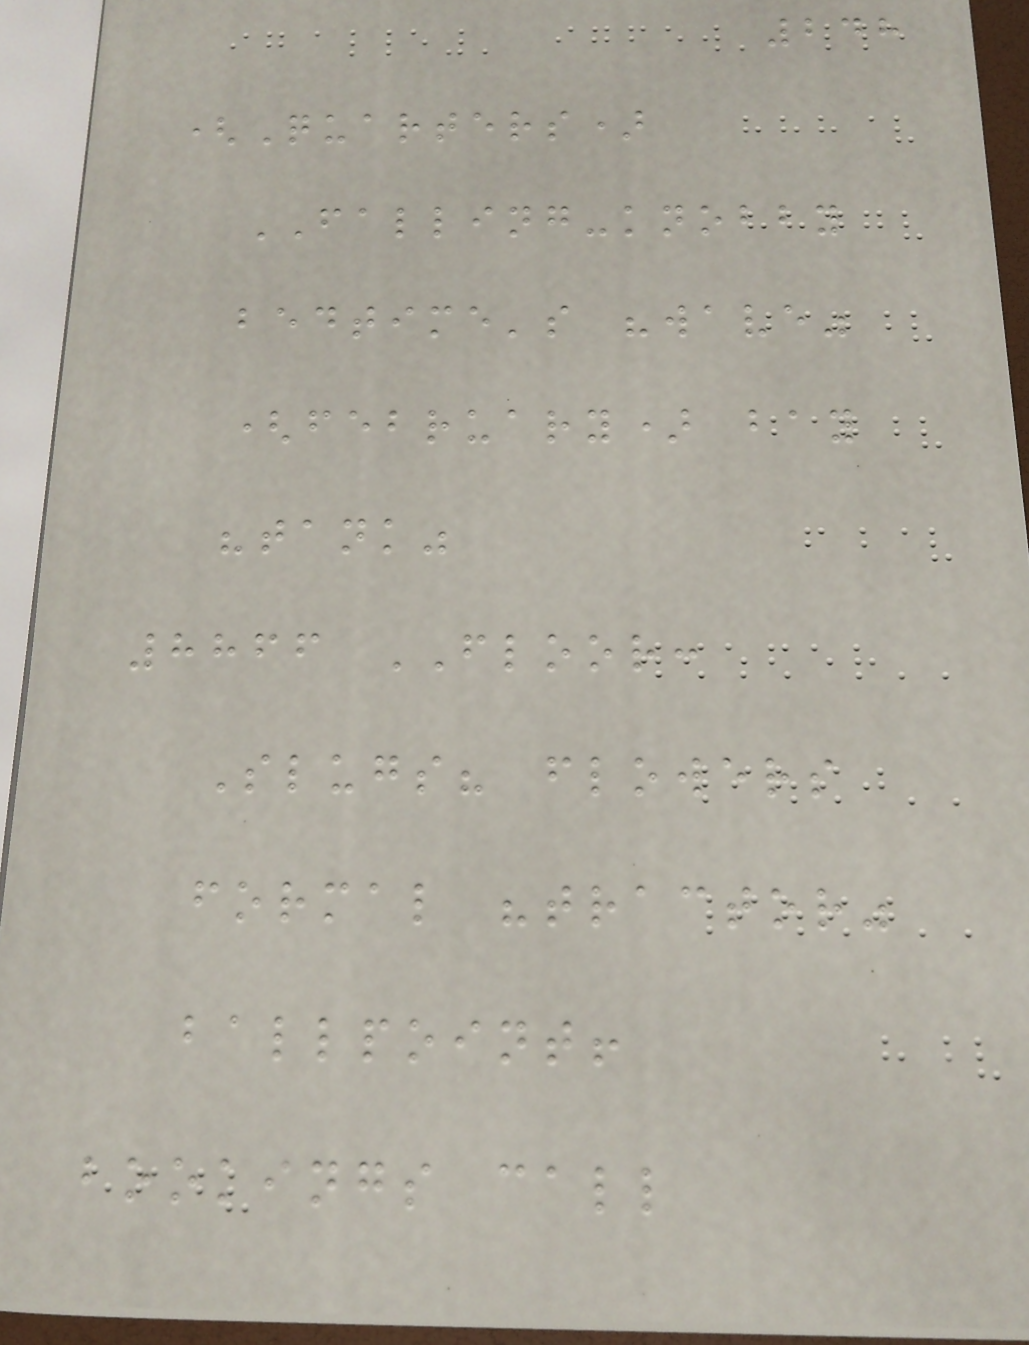248
(Quarters)
FALLING-knobby
bedtime's "wave"
(february) bay
"tank"
8866 FLOOR:
Slugs? flowers
formal "tractor"
ballpoint!
bookings call
